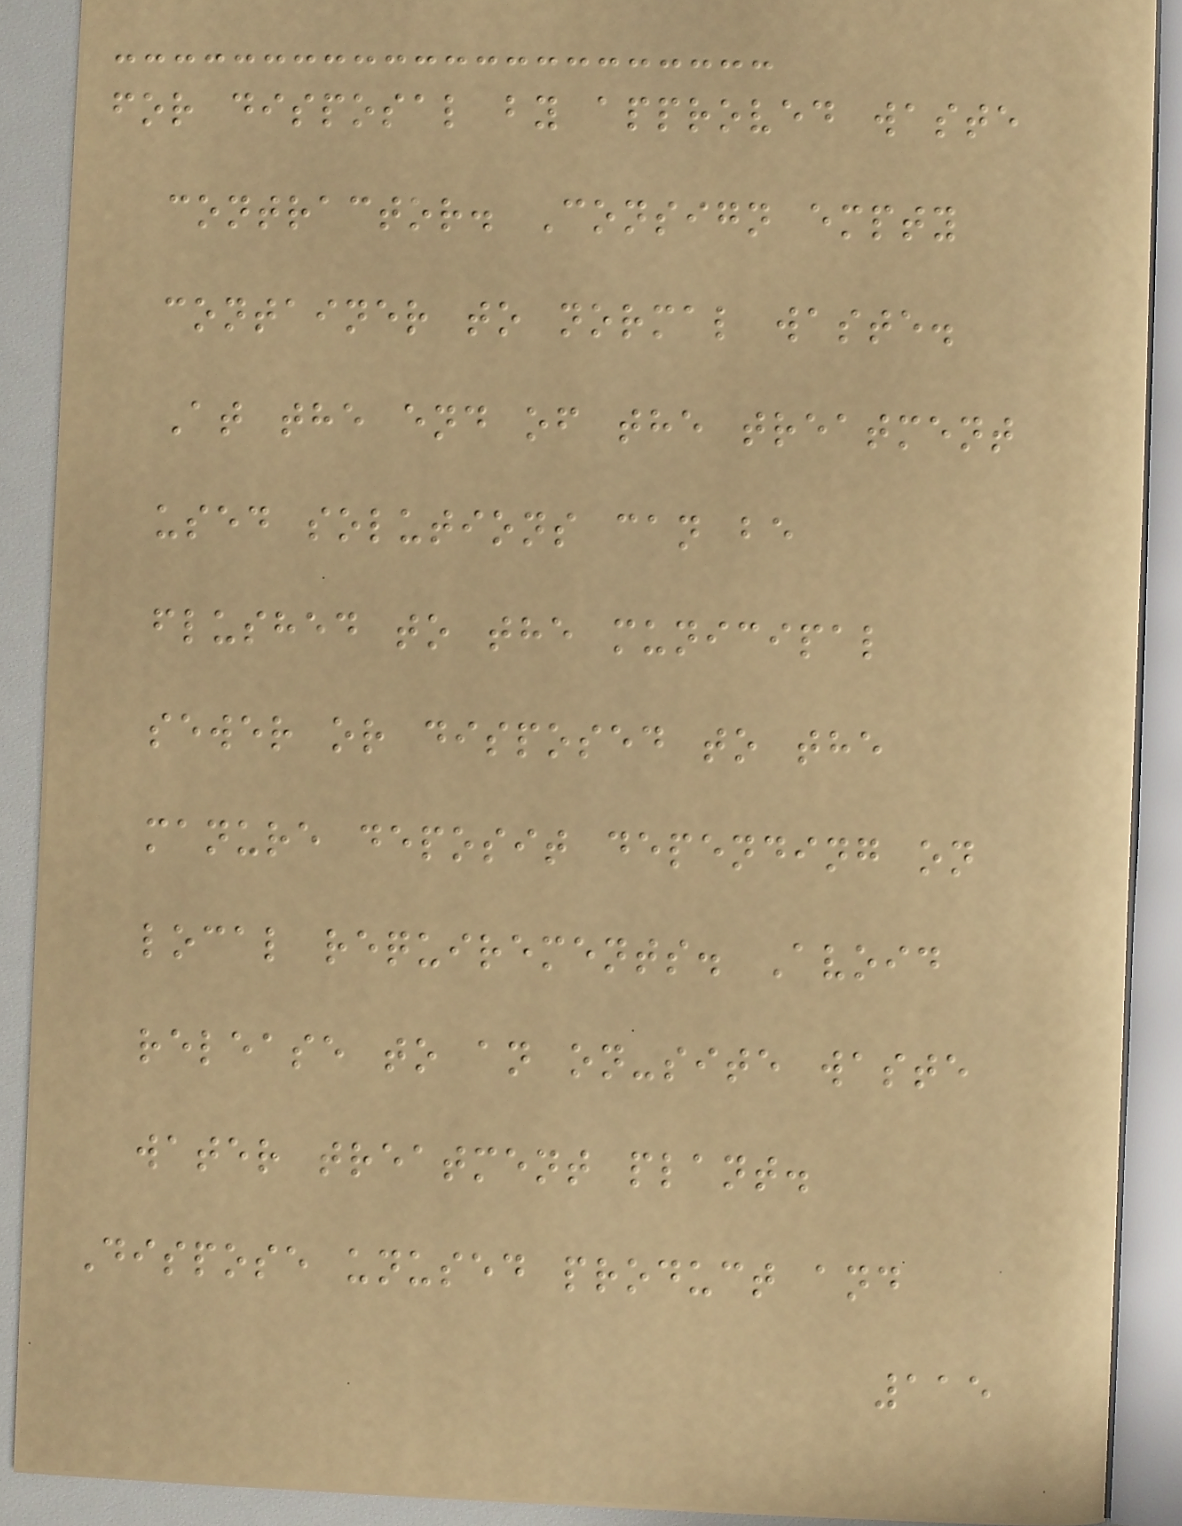for disposal by approved waste
contractor. Consign empty
container to normal waste.
At the end of the treatment
used solutions can be
flushed to the municipal
sewer or disposed to the
manure deposit depending on
local requirements. Avoid
release to an on-site waste
water treatment plant.
Dispose unused product and
115
